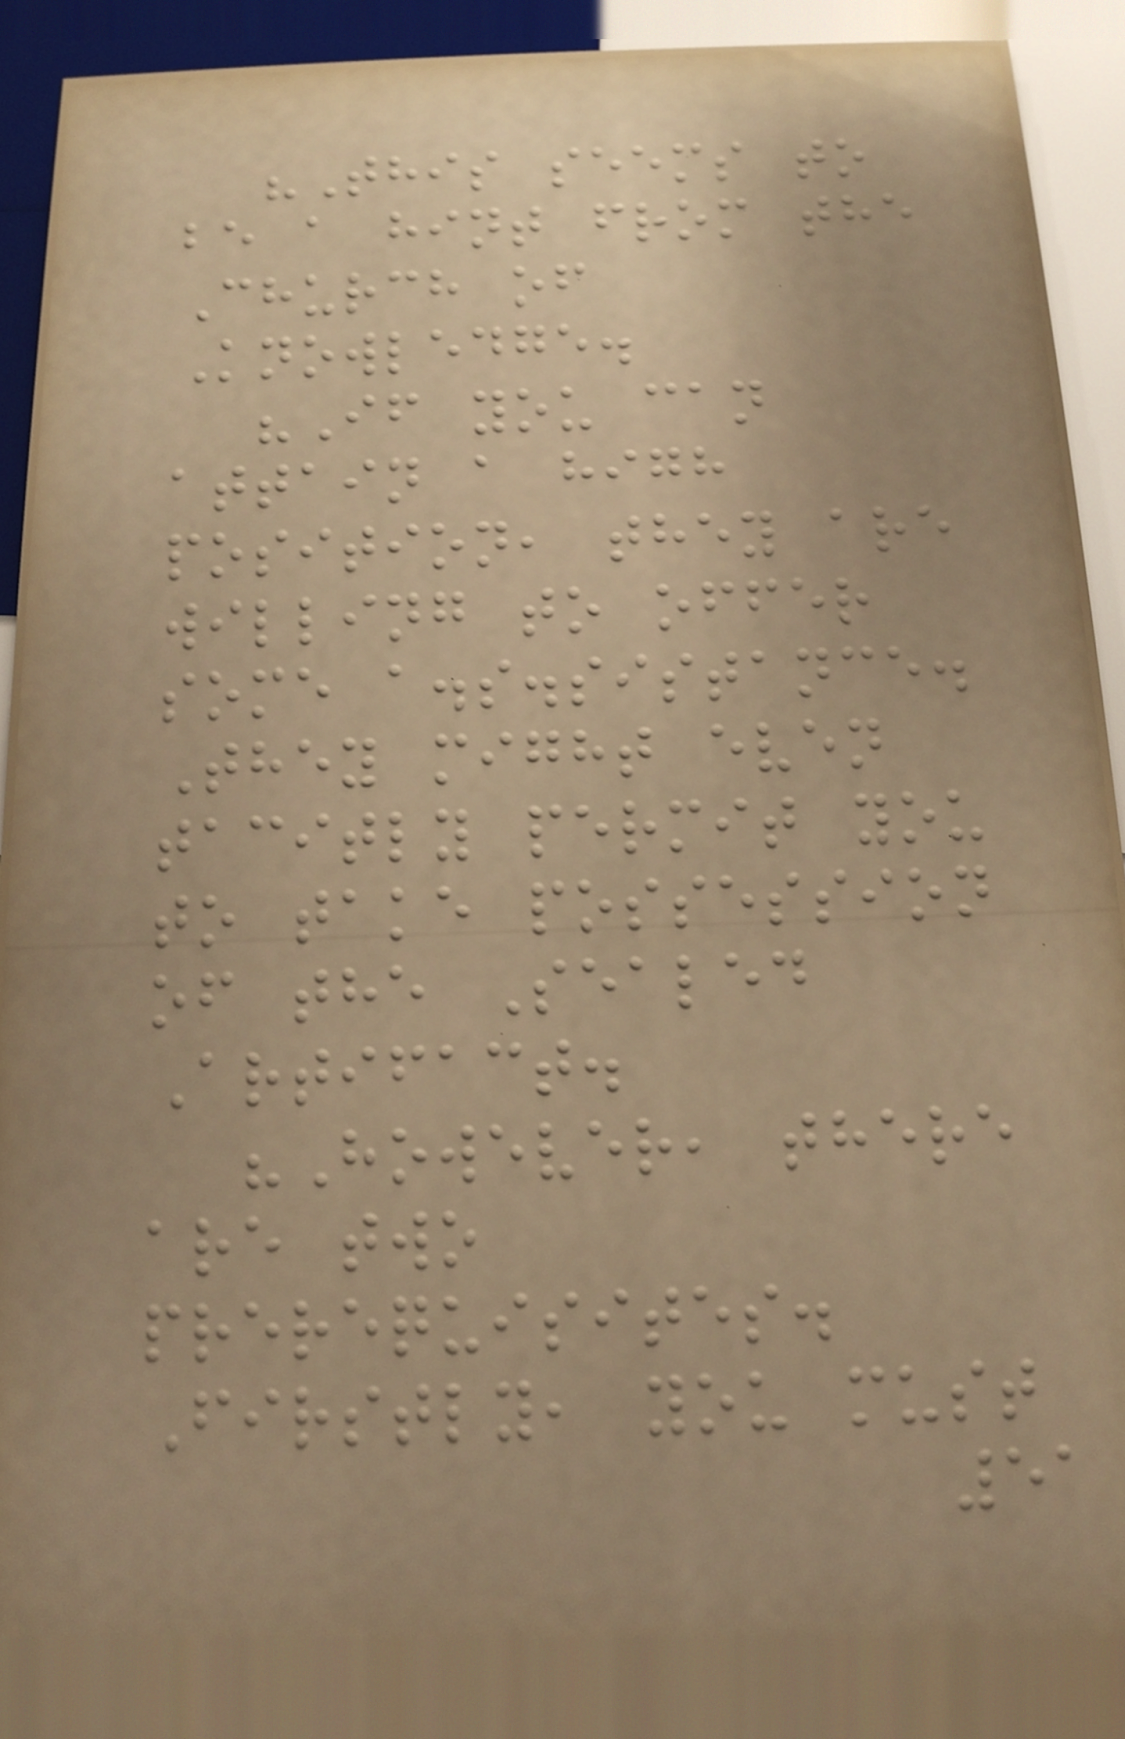"This seems to
be a hint from the
Church of
Knowledge.
"If you can
attain a high
position, they are
willing to offer
some a.s.sistance.
They might even
tacitly permit you
to take possession
of the Sealed
Artifact.
"However, there
are two
prerequisites.
Firstly, you must
51
